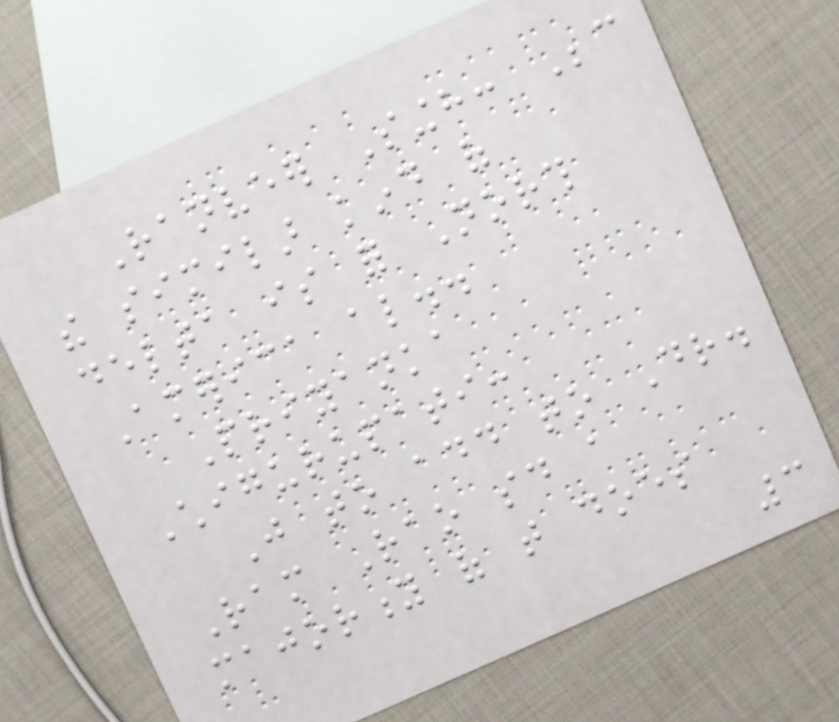Ranveer Singh: Because
the similar kind of
delta is for North
America also..
Priyanka
Chigurupati:
Just to add to Dr.
Ram Rao said a
majority of that does
3
